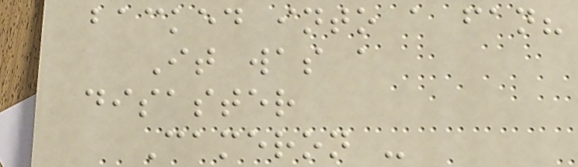backed into a fan?
It was a
disaster
Cameron -
